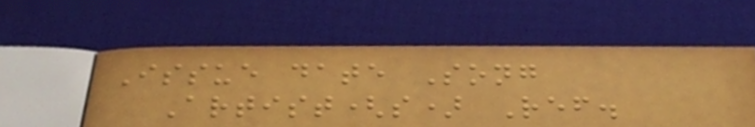Issue date Song
Artist(s) Ref.
